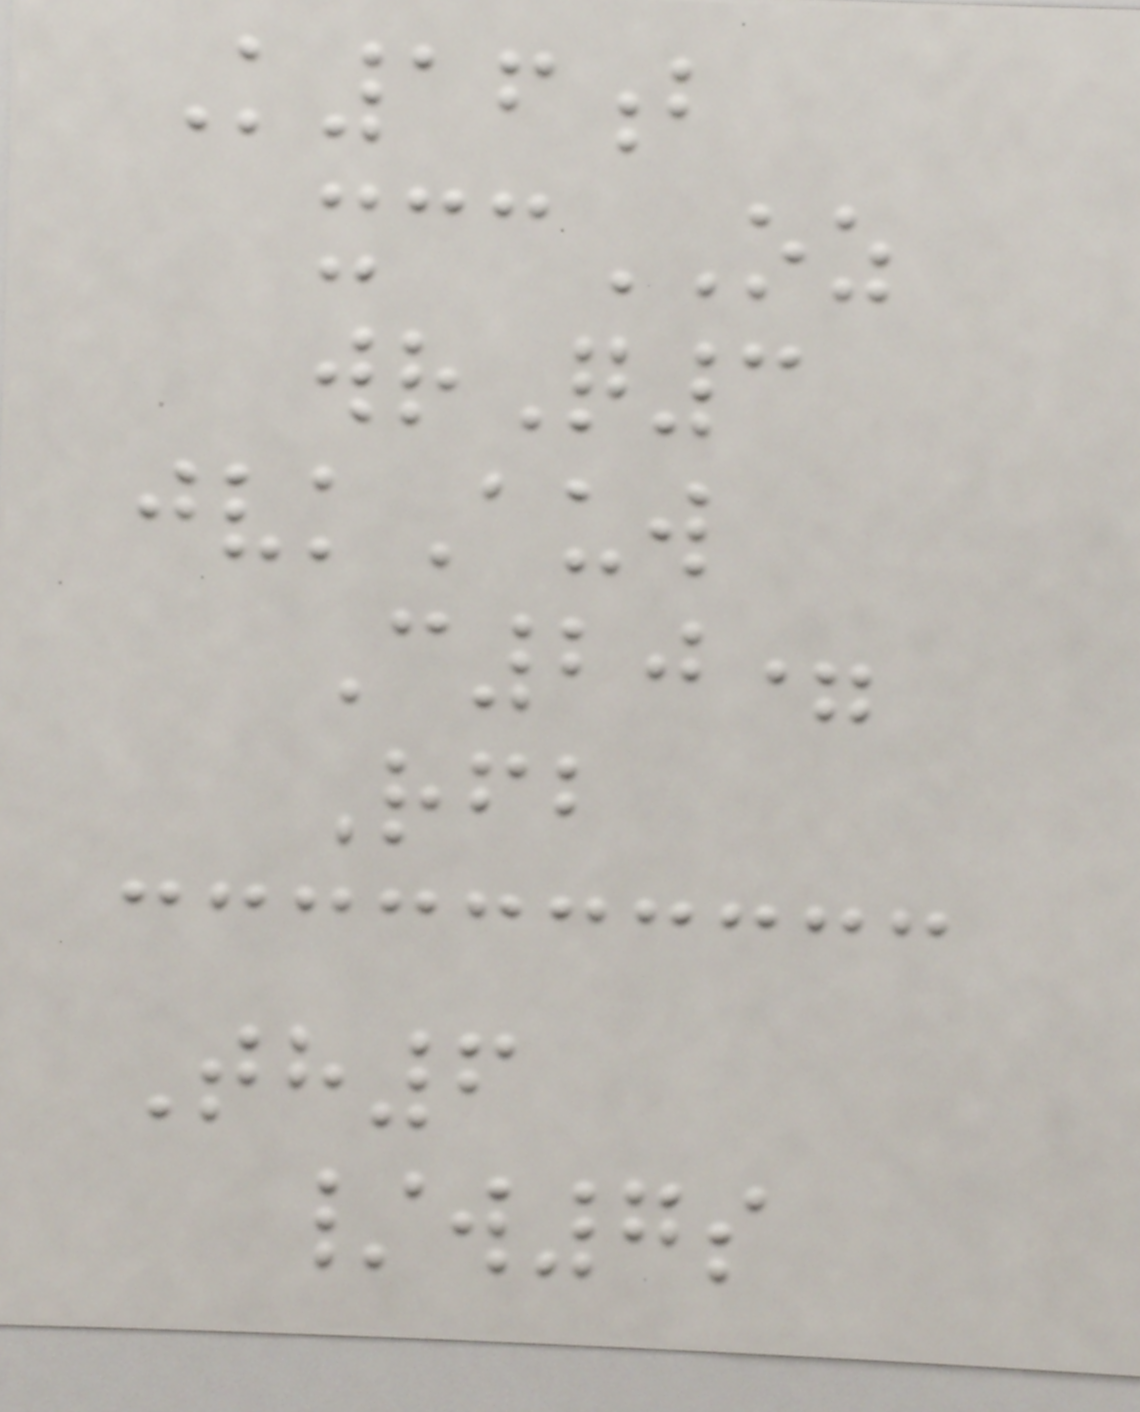K16b
xccOZ
wrQ3
jvkAuw
C20=
Rfb
Th6
/w7s
